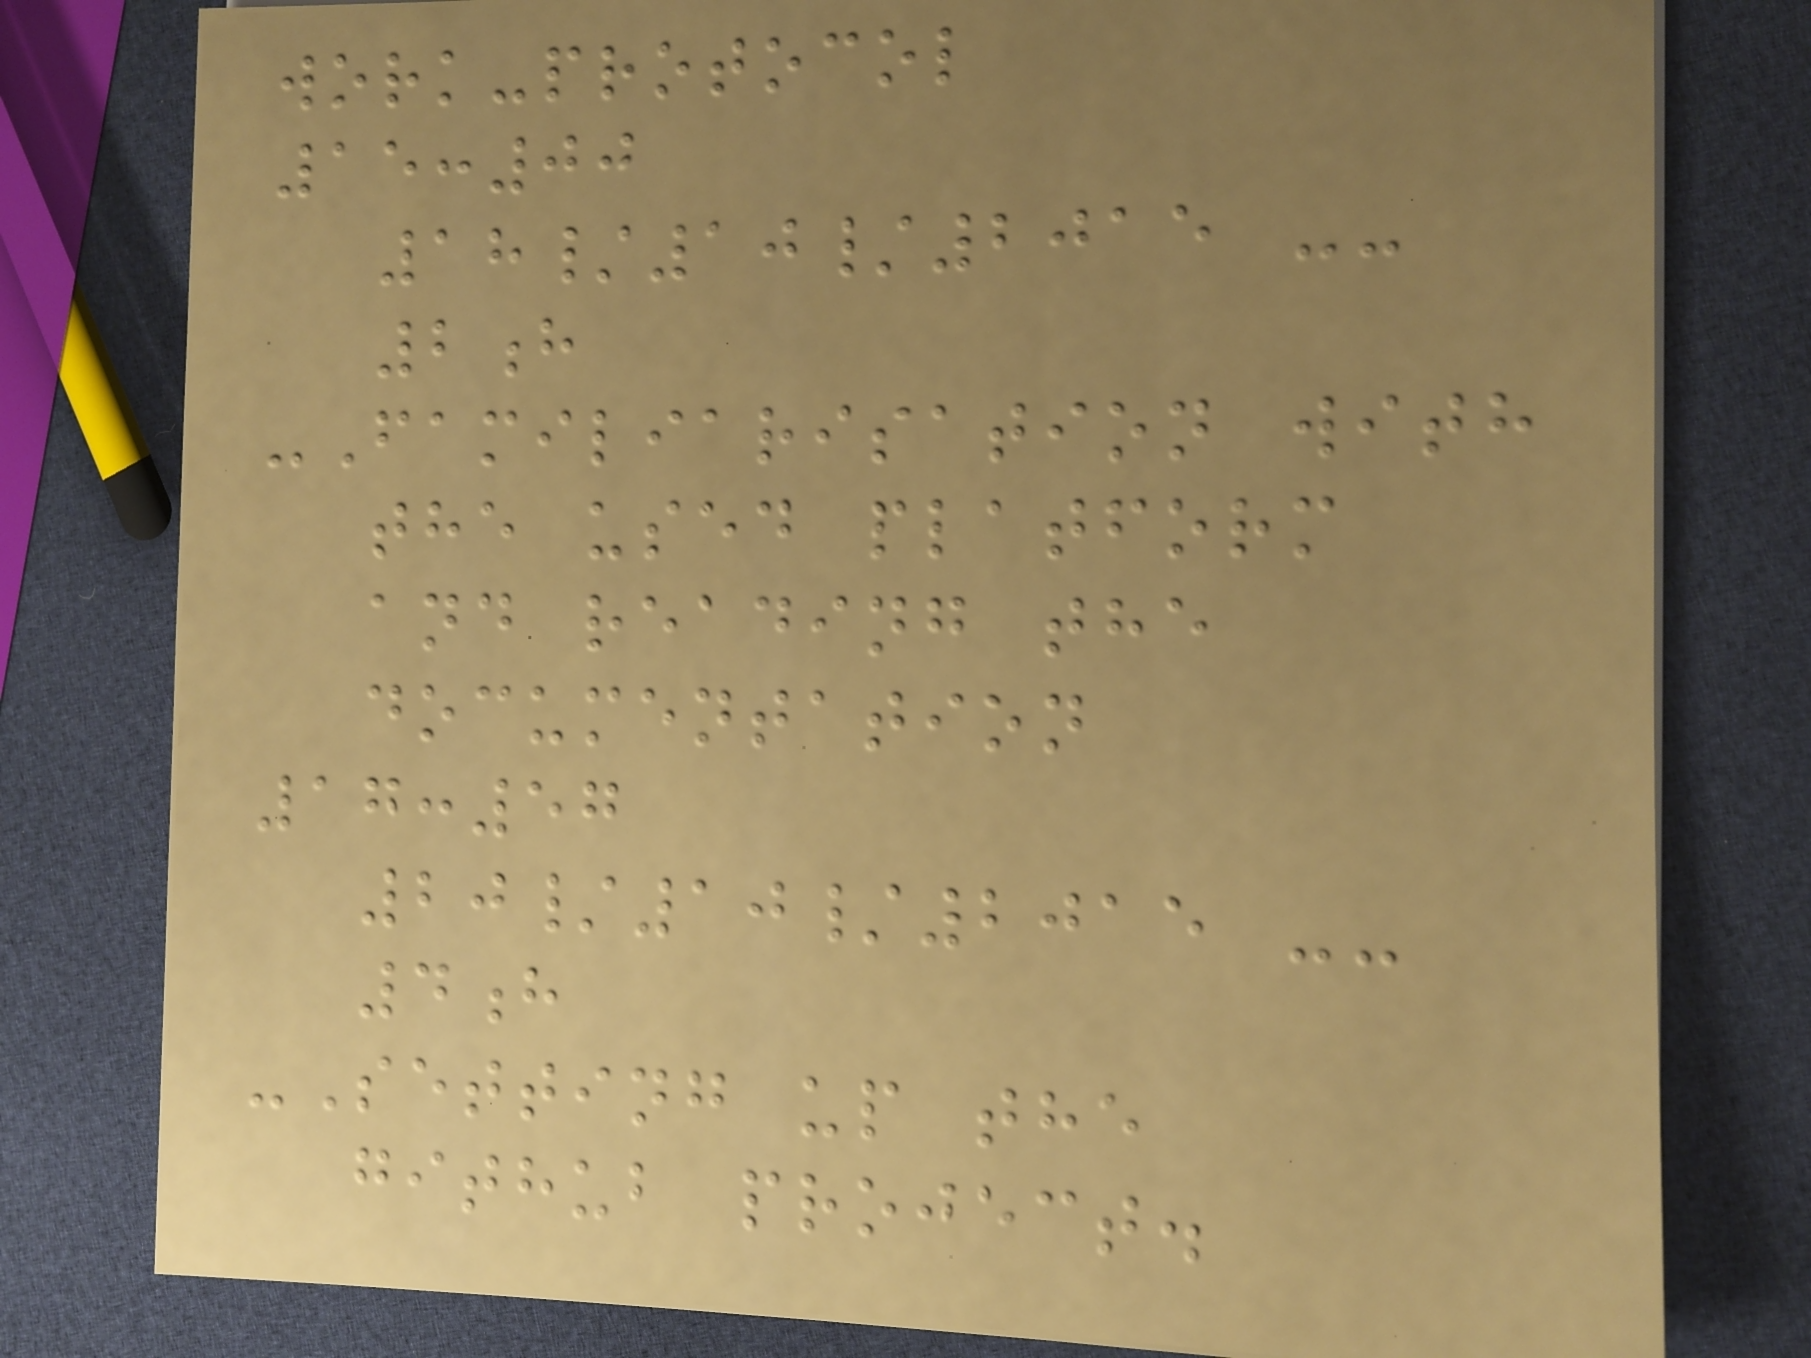work-protocol
15:00
18/10/2015 --
2h
-Familiarisation with
the used platform
and reading the
documentation
17:57
20/10/2015 --
4h
-Setting up the
github project.
